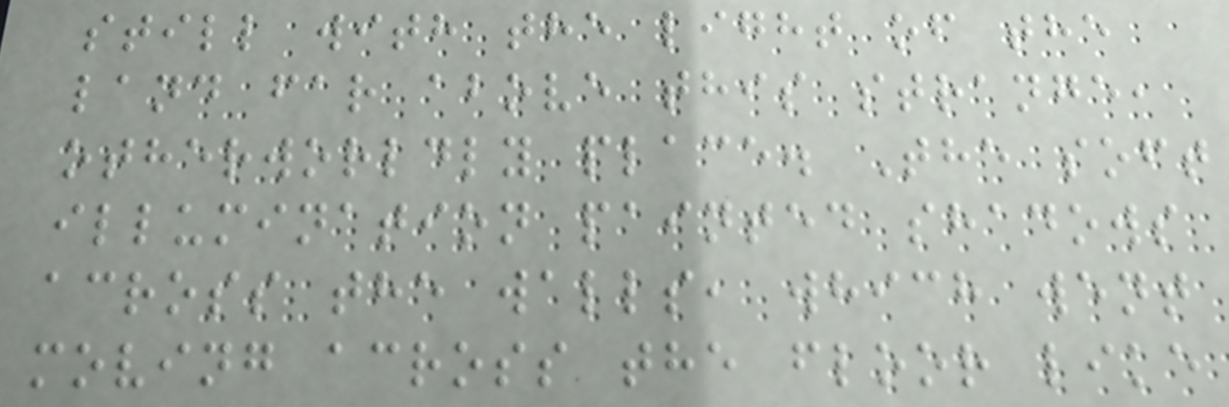still with the light of the
land far above this strange,
otherworldly place. The soft
illumination painted shadows
across the walls, which went
moving across the floor like
